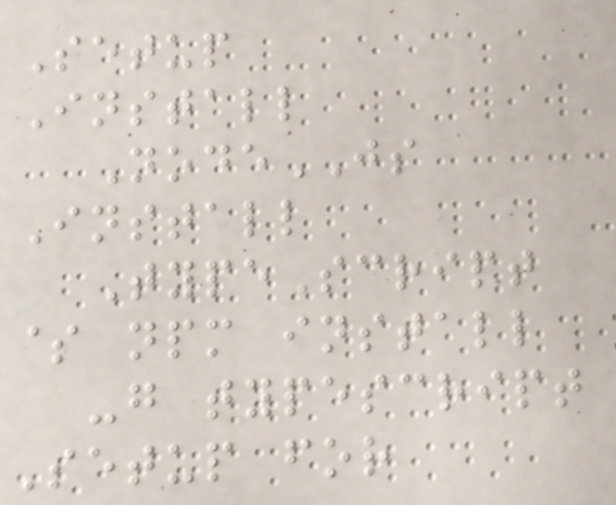Setup
Install
NodeJS
Install
TypeScript
$ npm install
-g typescript
Setup for
